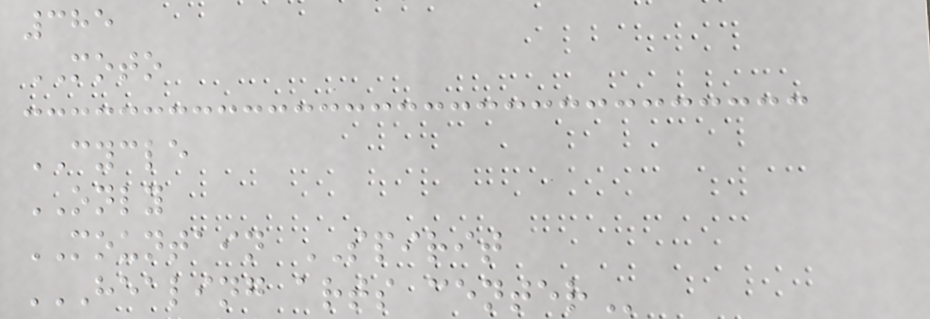385
MOTO
CYCLE
ONLY
MOUNTAIN SPIRIT
HEALING ARTS CENTER
